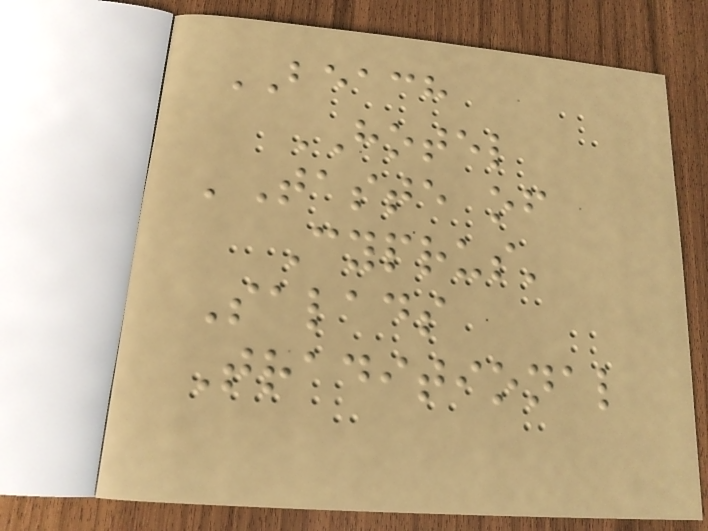BEACH
HOTEL
'Taste of
Cyprus'
Salads
Traditional
